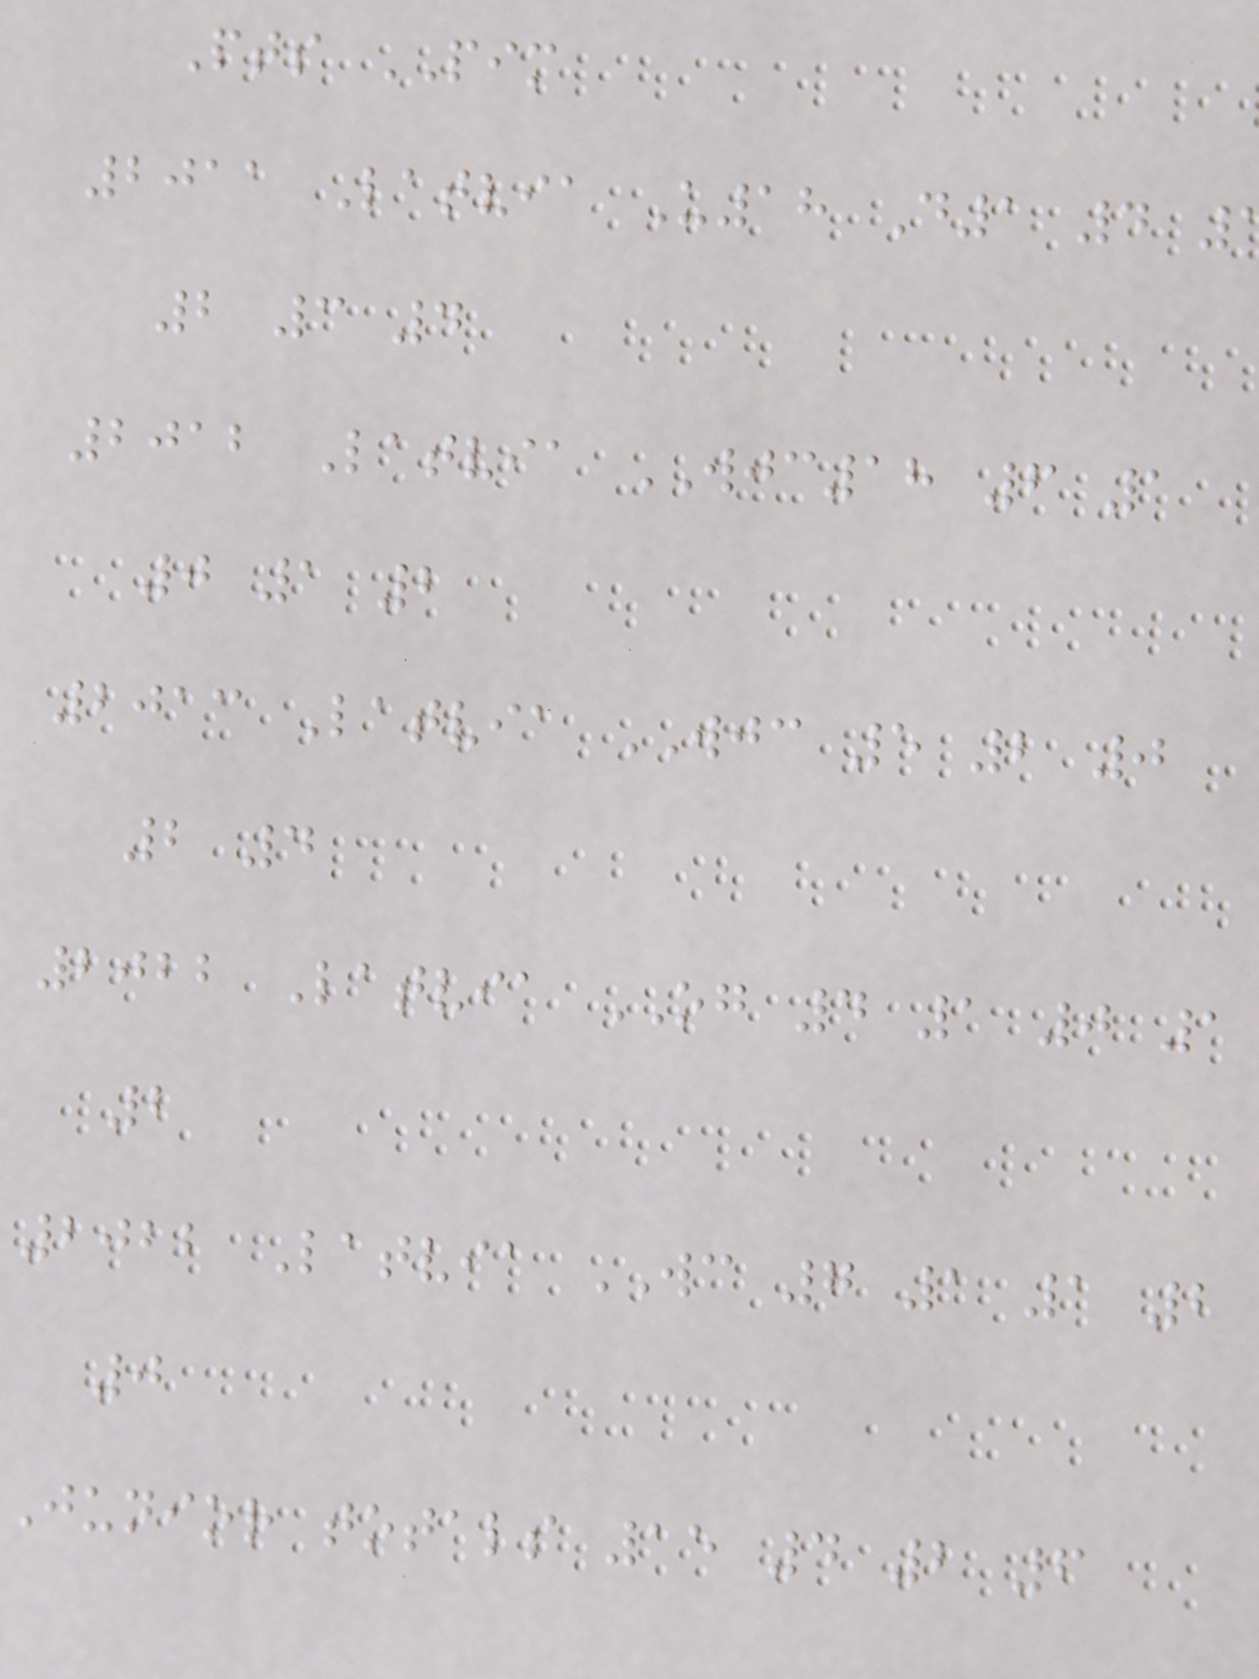Pts PIM
2011 Latvia U18 D1 4
2 3 4
2012 Latvia WJC18 6 1
0 1 2
2013 Latvia WJC 5 2 0
2 4
2022 Latvia OG 4 1 0 1
2
2022 Latvia WC 7 1 1 2
0
Junior totals 15 4 2 6
